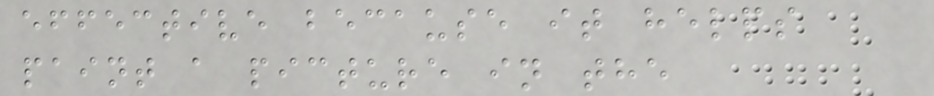effective because it helps
paint a picture in the
